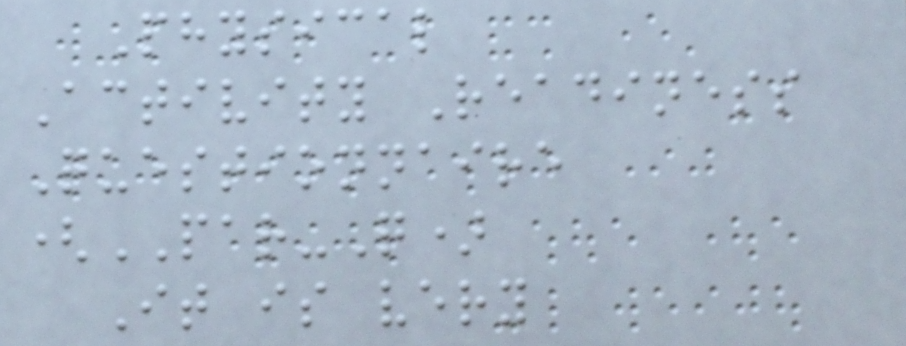Physical
Activity Readiness
Questionnaire
(PAR-Q)
It is very
